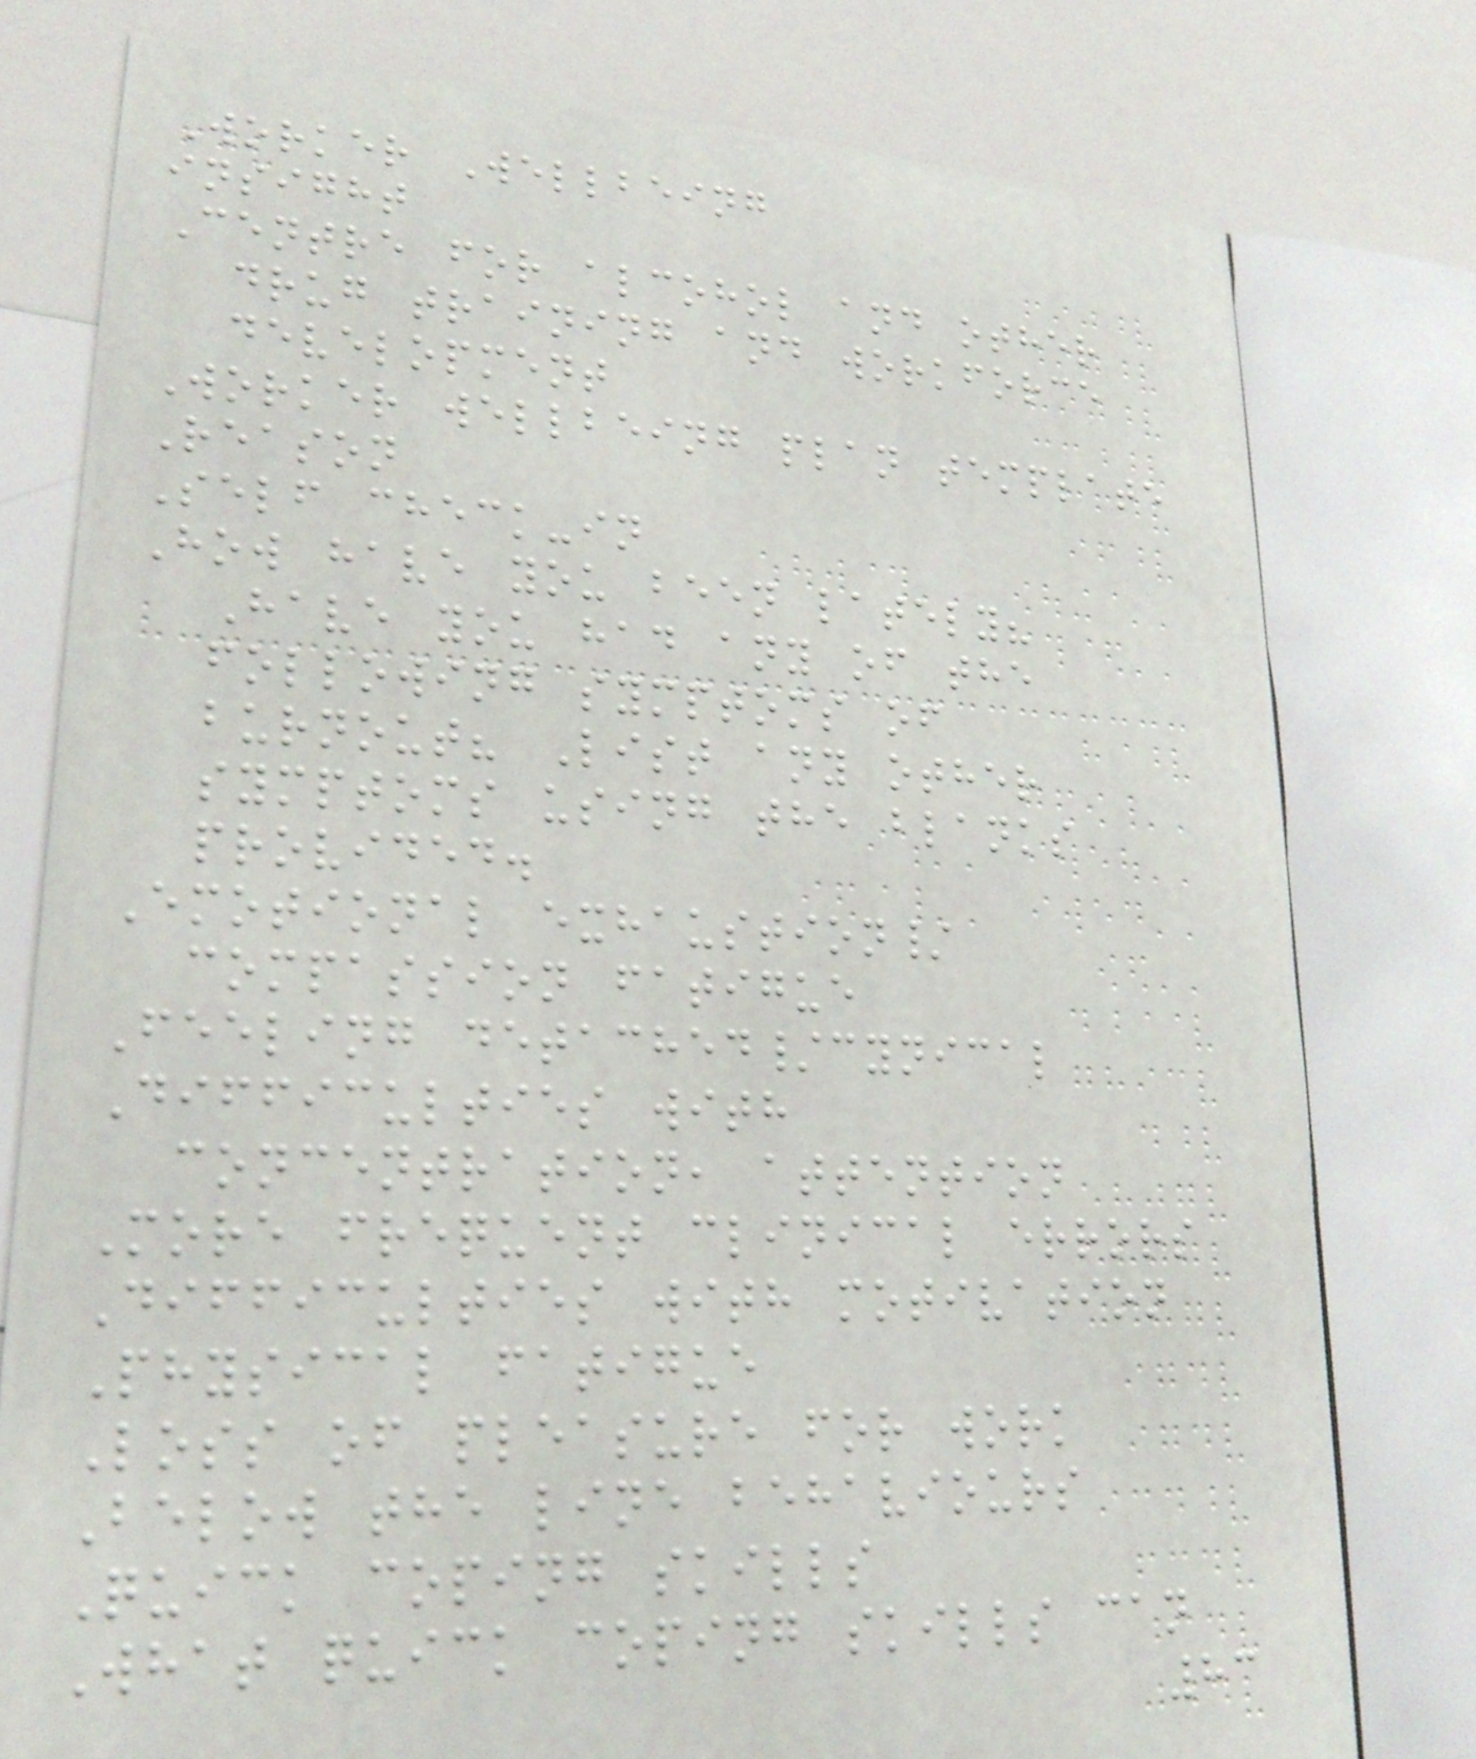Worker Wellbeing
insight
Centre for alcohol and other
drug training and workforce
development
Worker wellbeing plan template
Reason
Self check-in
How have you been lately?
Have you had any of the
following symptoms of
burnout? List any other
symptoms using the blanks
provided.
Emotional exhaustion/
compassion fatigue
Feeling detached/cynical
Difficulties with
concentration, attention
More frequent clinical errors
Difficulties with motivation
Physical fatigue
Loss of pleasure for work
Below the line behaviours
Quick coping skills
What quick coping skills can
83
